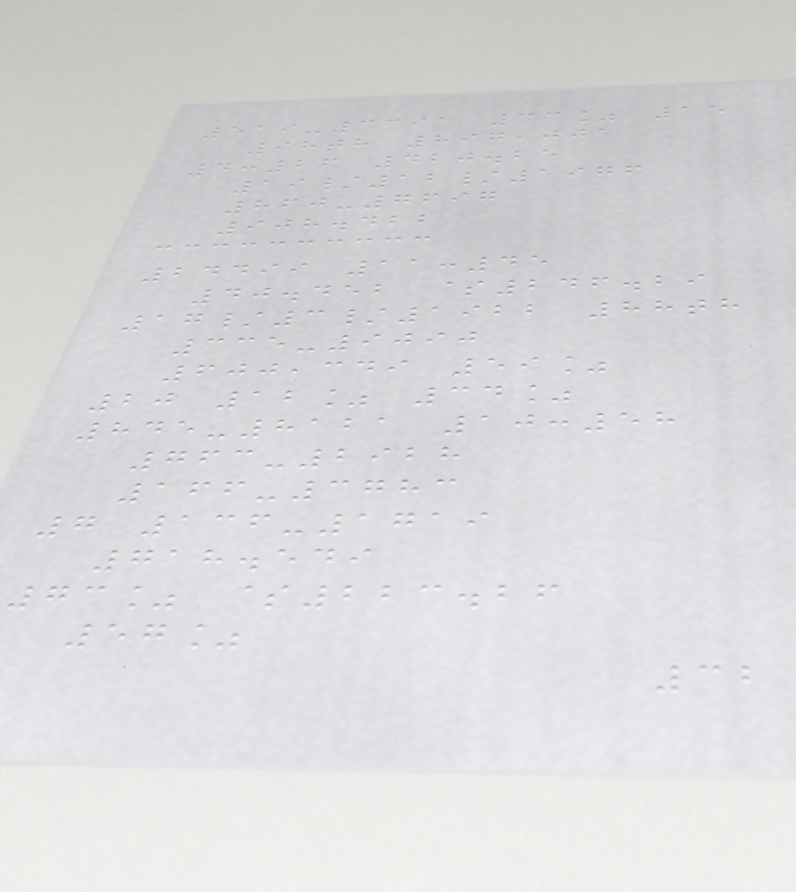519-3391 33% 15
98th 897,001
4:26 420.25
19/12/1976
860-7697
908.422
24499 11:45
40.452 $246.29
17/3/1922 88th
335-9090
600,349 59%
20 12% 34%
845-8121 10:58
763-2928
166-3783
7 136-1719
718.549
73% $223.26
57%
32
